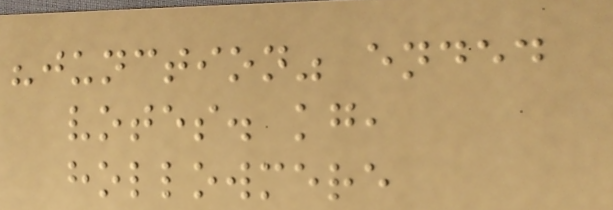"junction" ended
votes. kg,
hollowmere
